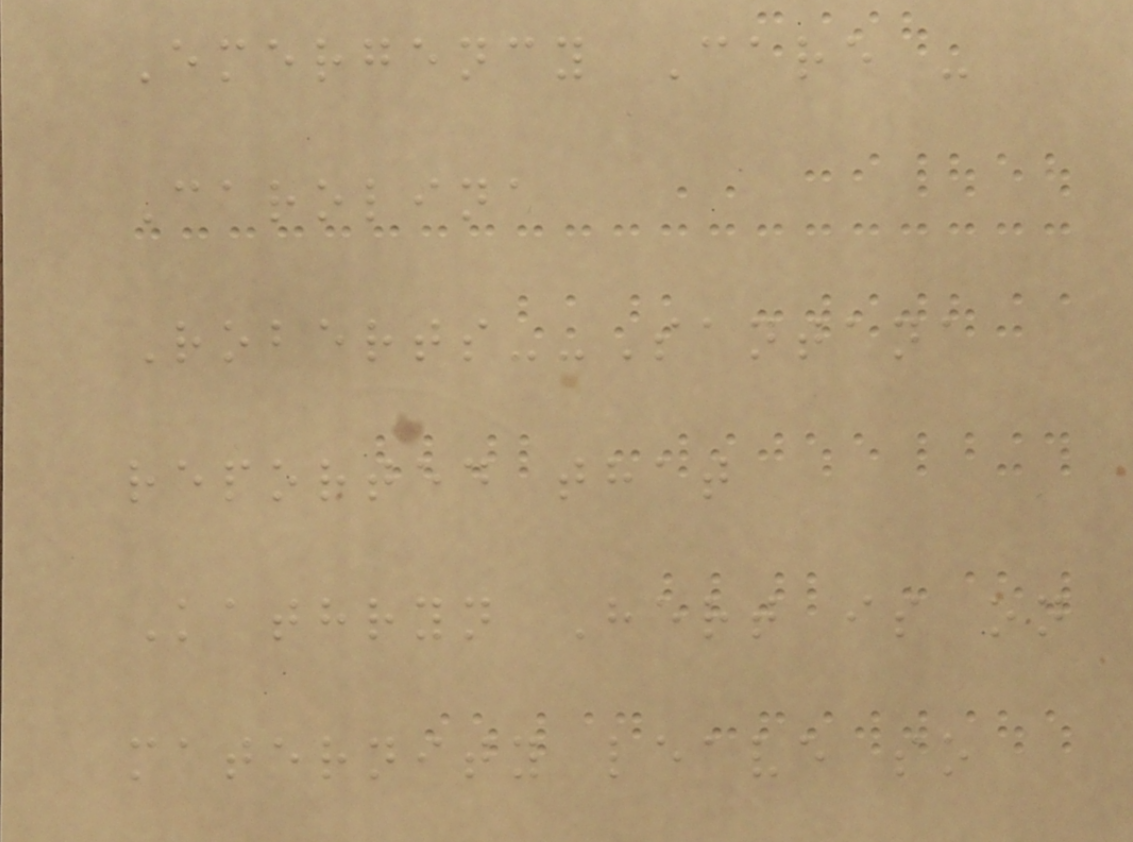Emergency Care -
Carolina
Roberts--Santana
reported that
Kathryn Hert is on
maternity leave so
